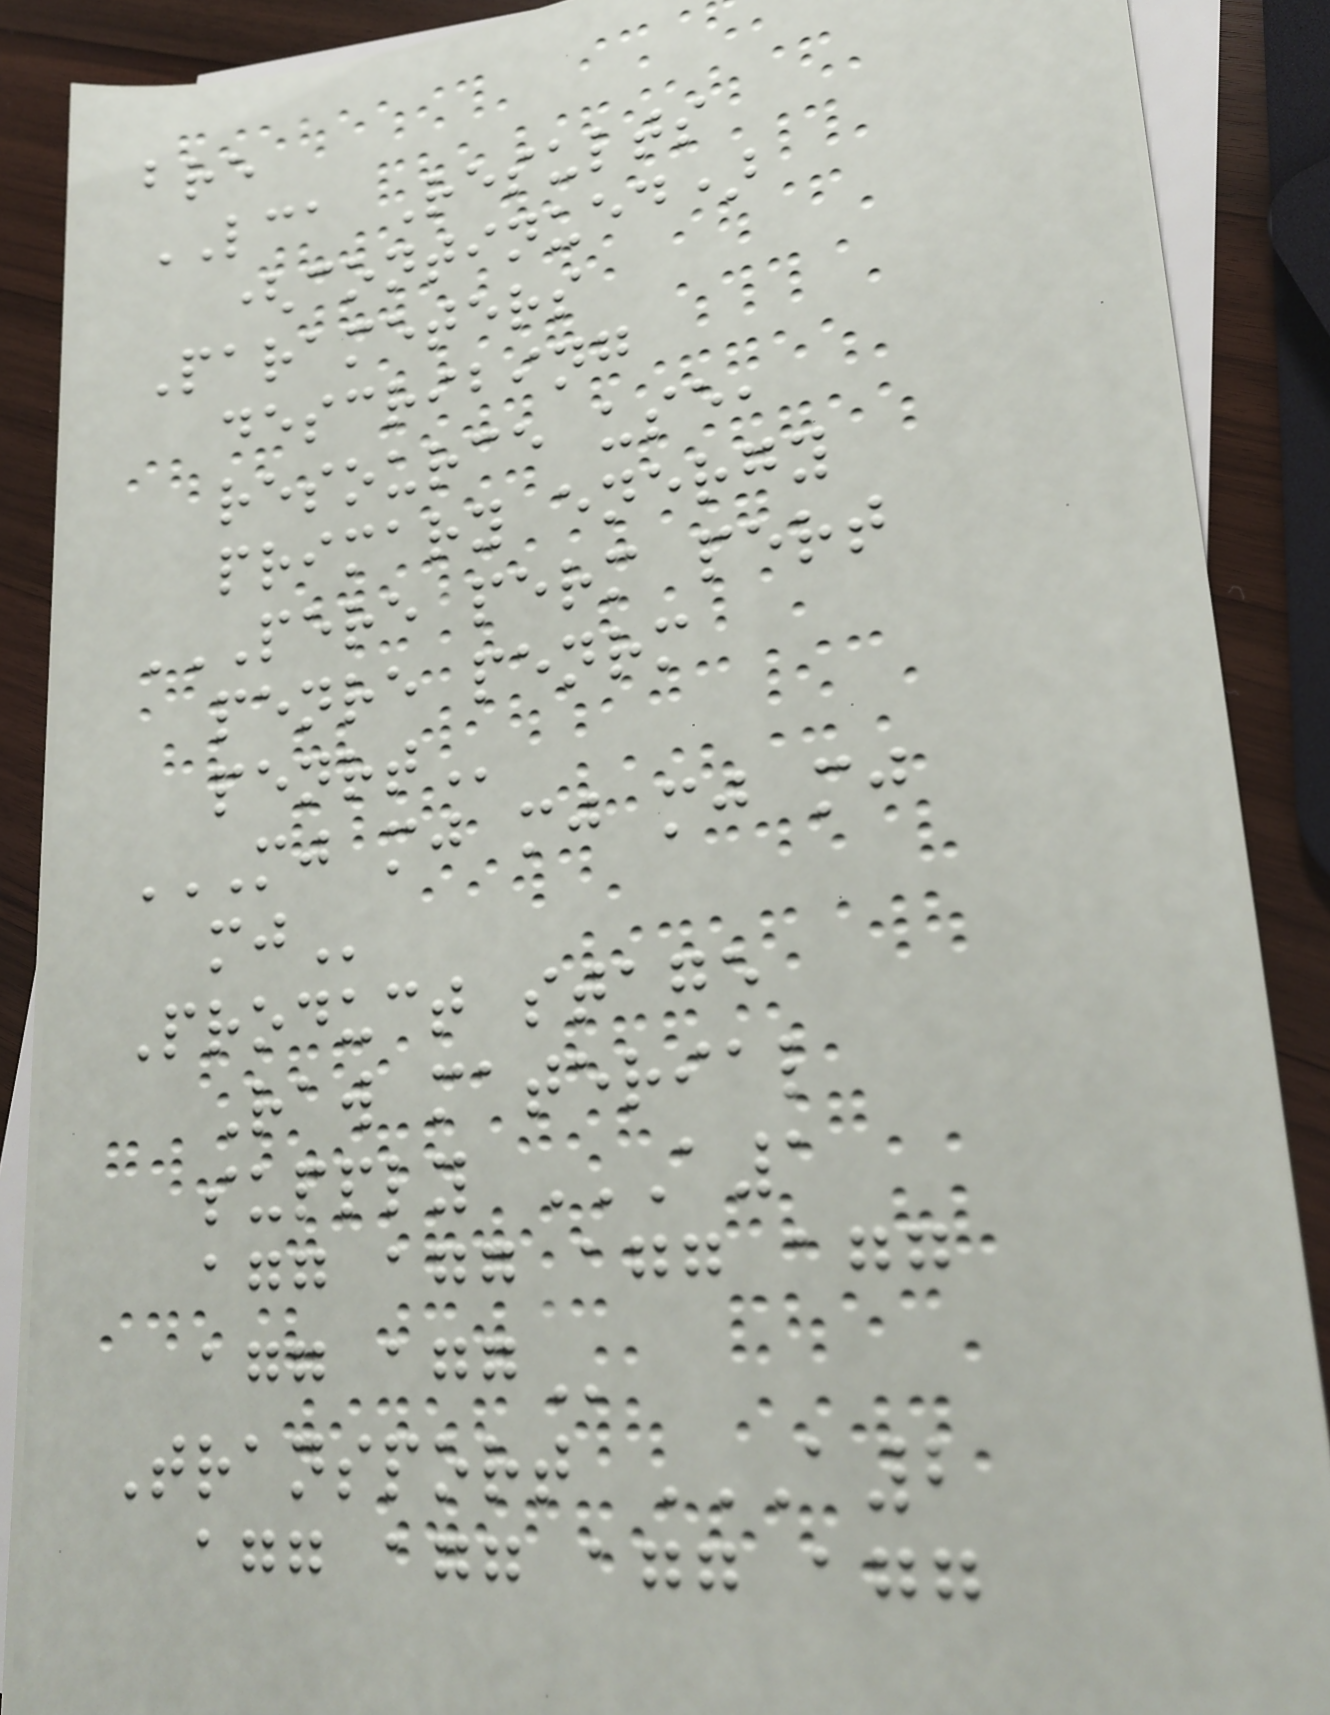bre
LCA Results
(continued)
Parameters
describing
resource use,
primary energy
PERE PERM PERT
PENRE PENRM
PENRT
MJ MJ MJ MJ MJ
MJ
Product stage
Raw material
supply A1
AGG AGG AGG AGG
AGG AGG
Transport A2
AGG AGG AGG AGG
